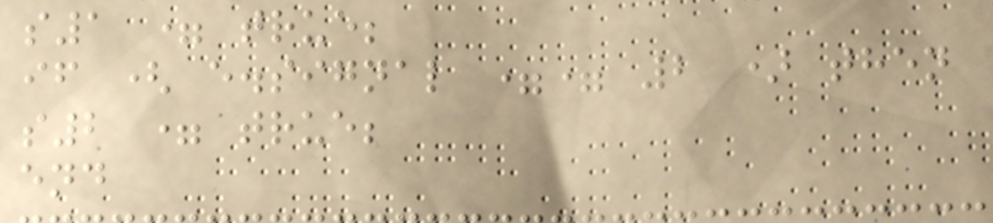s1 = true;
if ( e.signal == 2 ) then
s2 = true;
end
